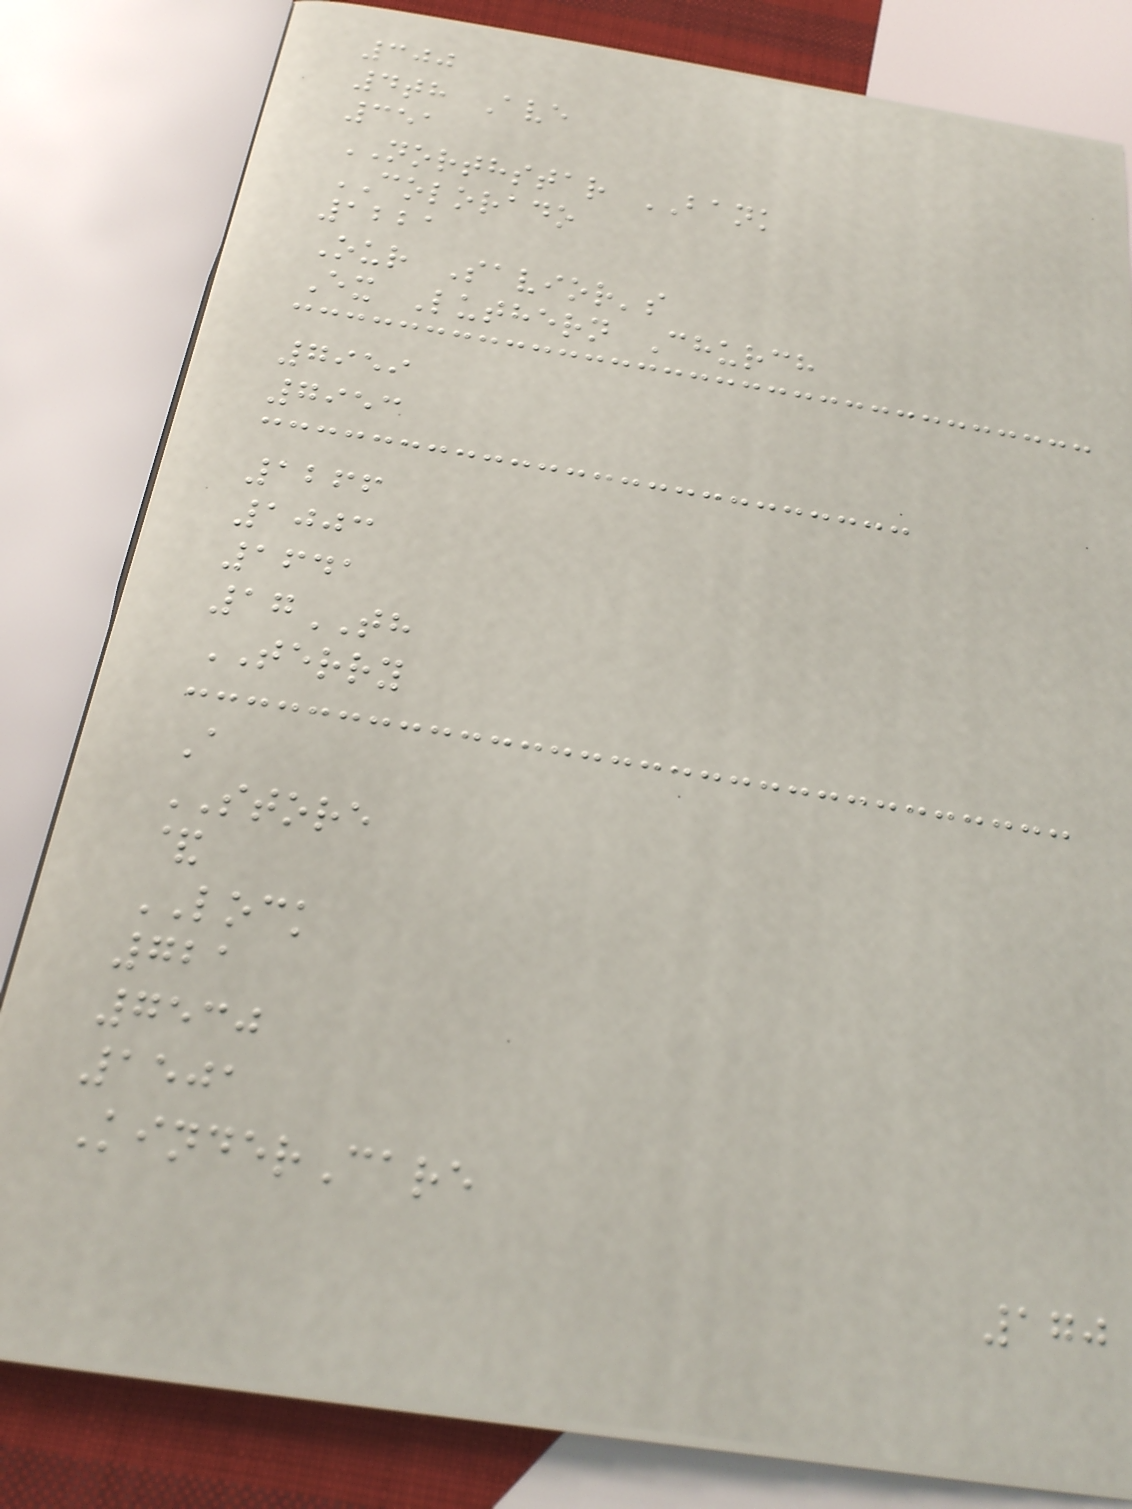300
4th Ave
351
NORTHSTAR BANK
COLORADO
1221
Our Savior's
Ex Luthern Church
7959
7953
1266
1003
1641
17TH
TERRY
A
STORE
&
LOCK
721
7530
1501
KinderCare
170
